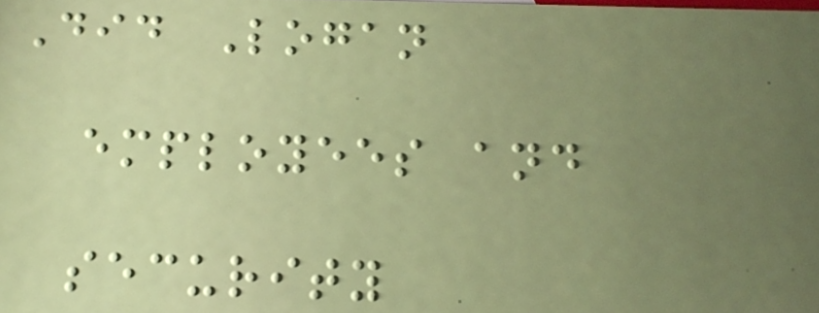Did Logan
employees and
security
